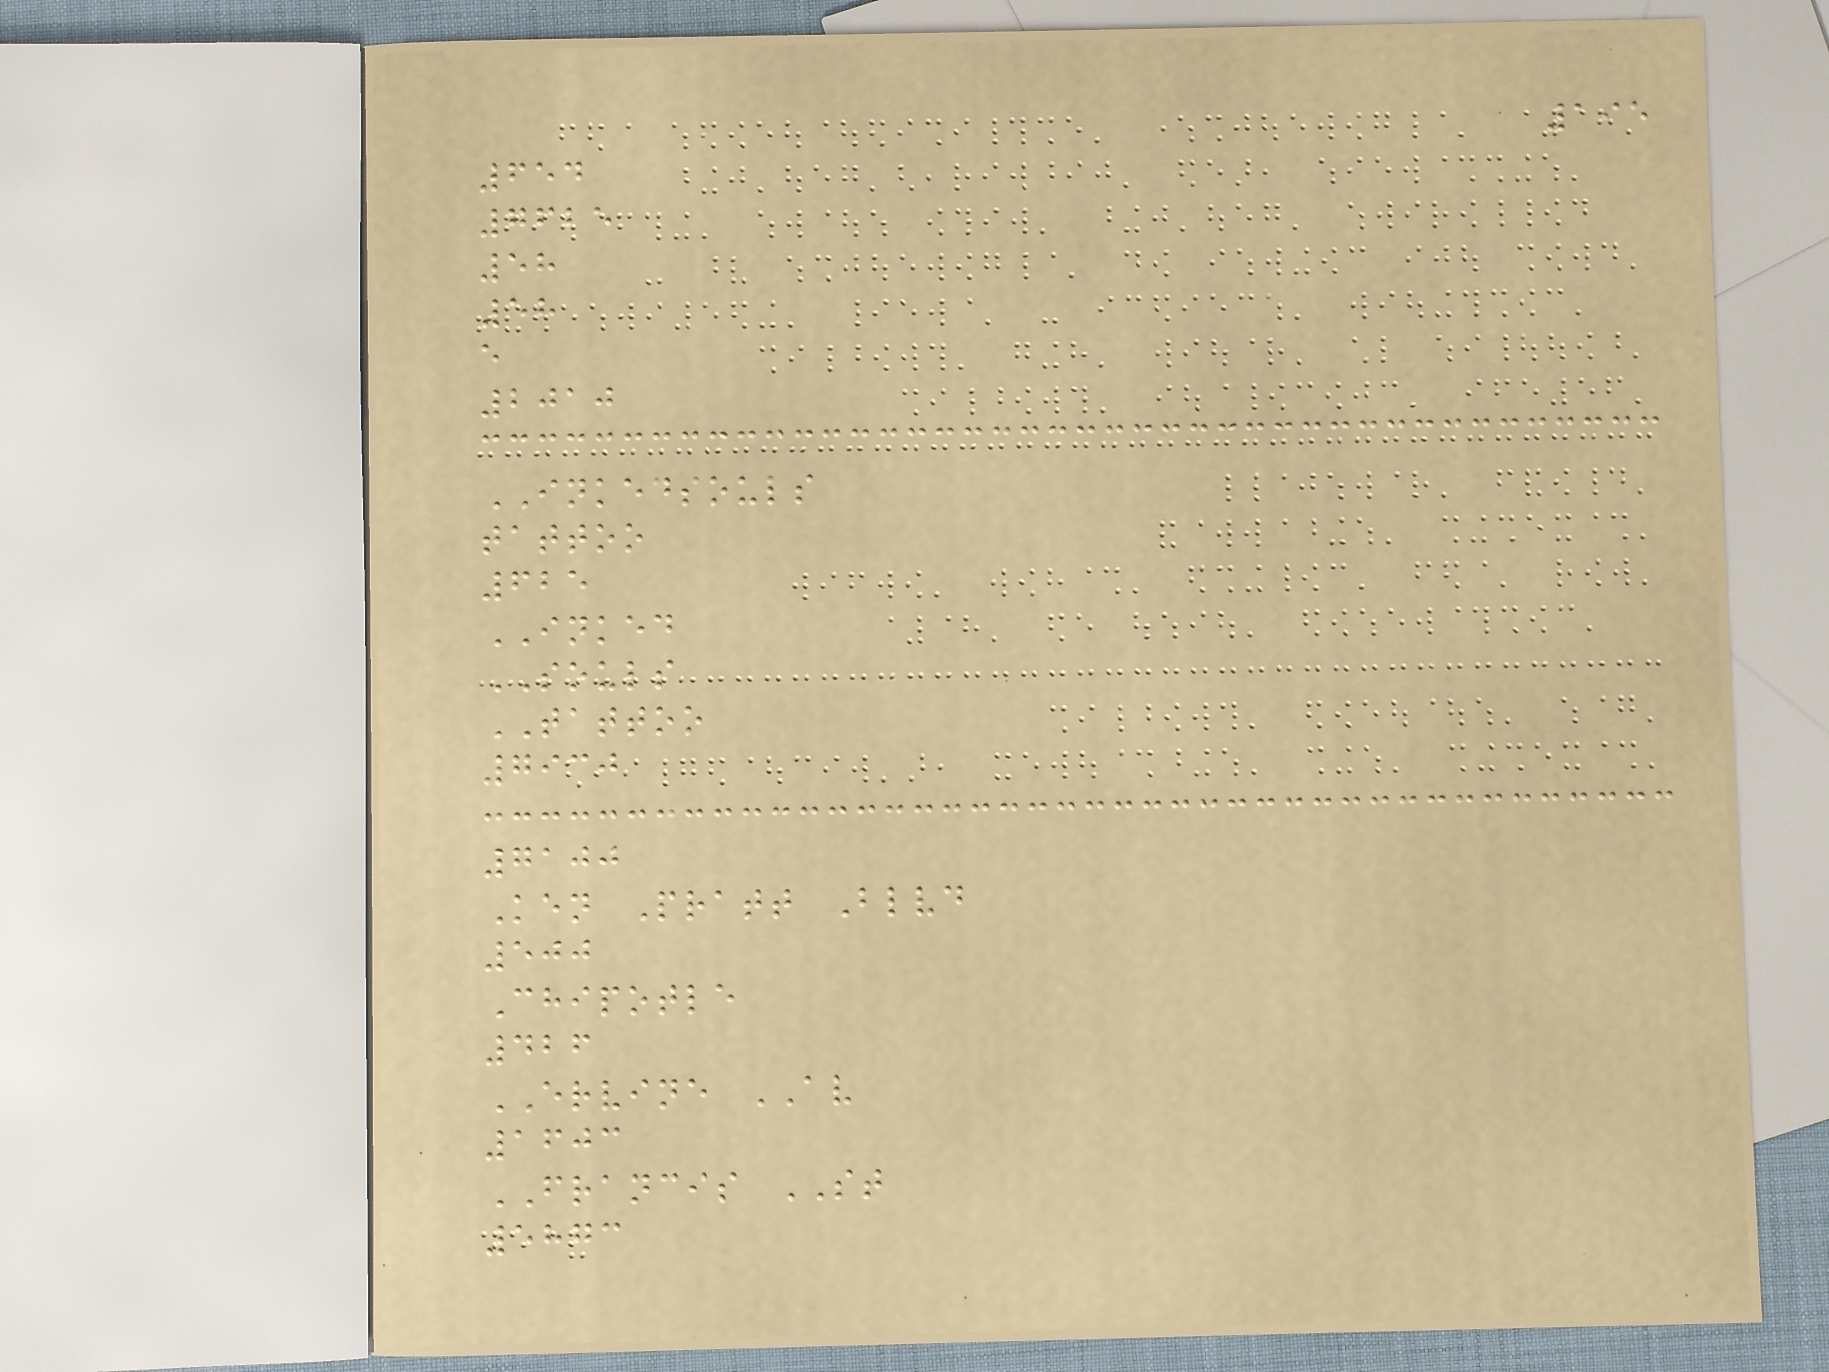195
654
7625
58
58
e
2010
INKEDSOULS
tattoo
625
INKED
SOULS
TATTOO
7930
7100
Ken Pratt Blvd
500
Chipotle
426
ERVINE AV
1603
FRANCIS ST
5873
